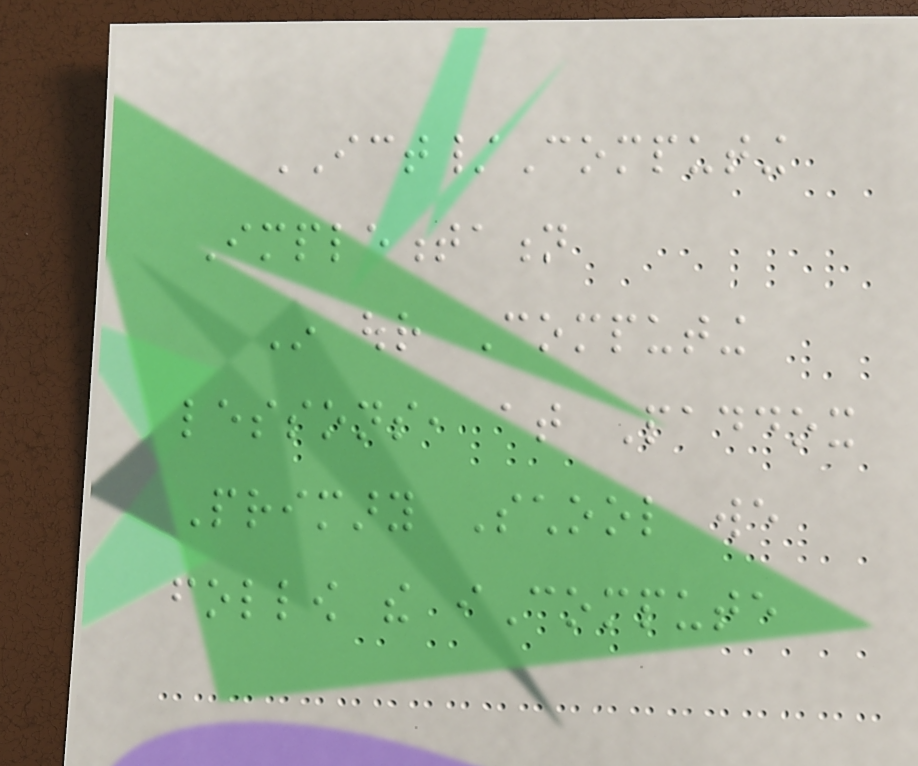ICT/Computing
Implementation
In our Computing
lessons, at Paddox
Primary School we
follow the iCompute
